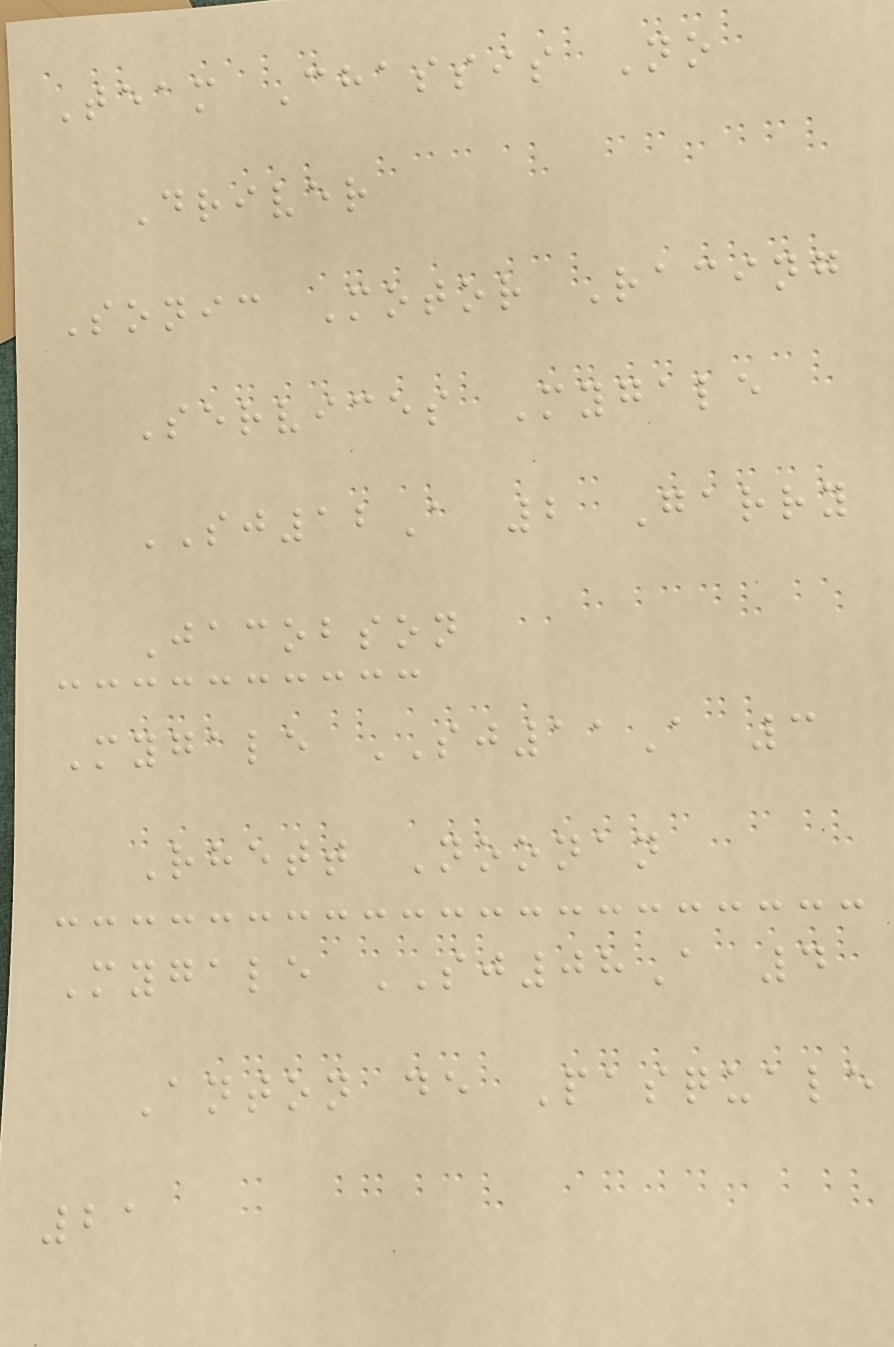Team Chassis No
Driver
Sonic Motor Racing
Services Mygale
SJ12A 2 Garry
Jacobson
Mygale SJ11A 3
Rhett Noonan
Mygale SJ08A 4
Anton de Pasquale
21
